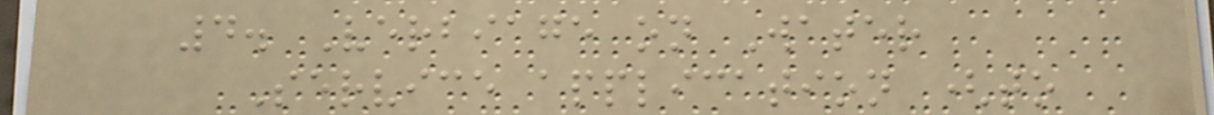4. Verbiage on Water
Service application (to
